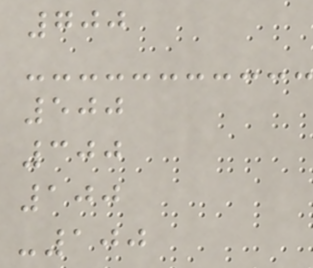700
500
300
100
-100
